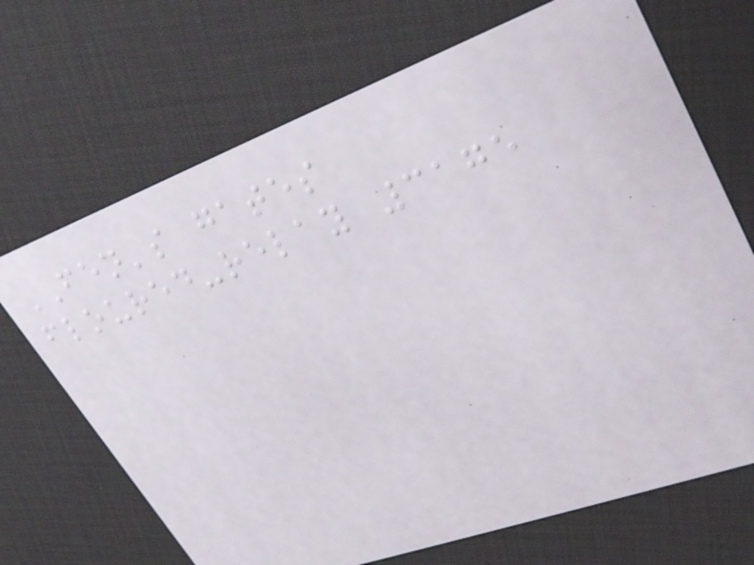FEN's gates
floured-relay 3175
